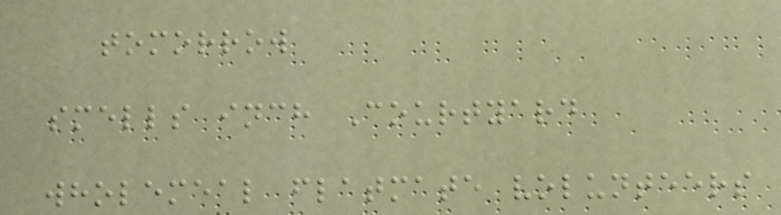tomorrow
smells inch Courtyard
wholemeal flatmate volunteers
